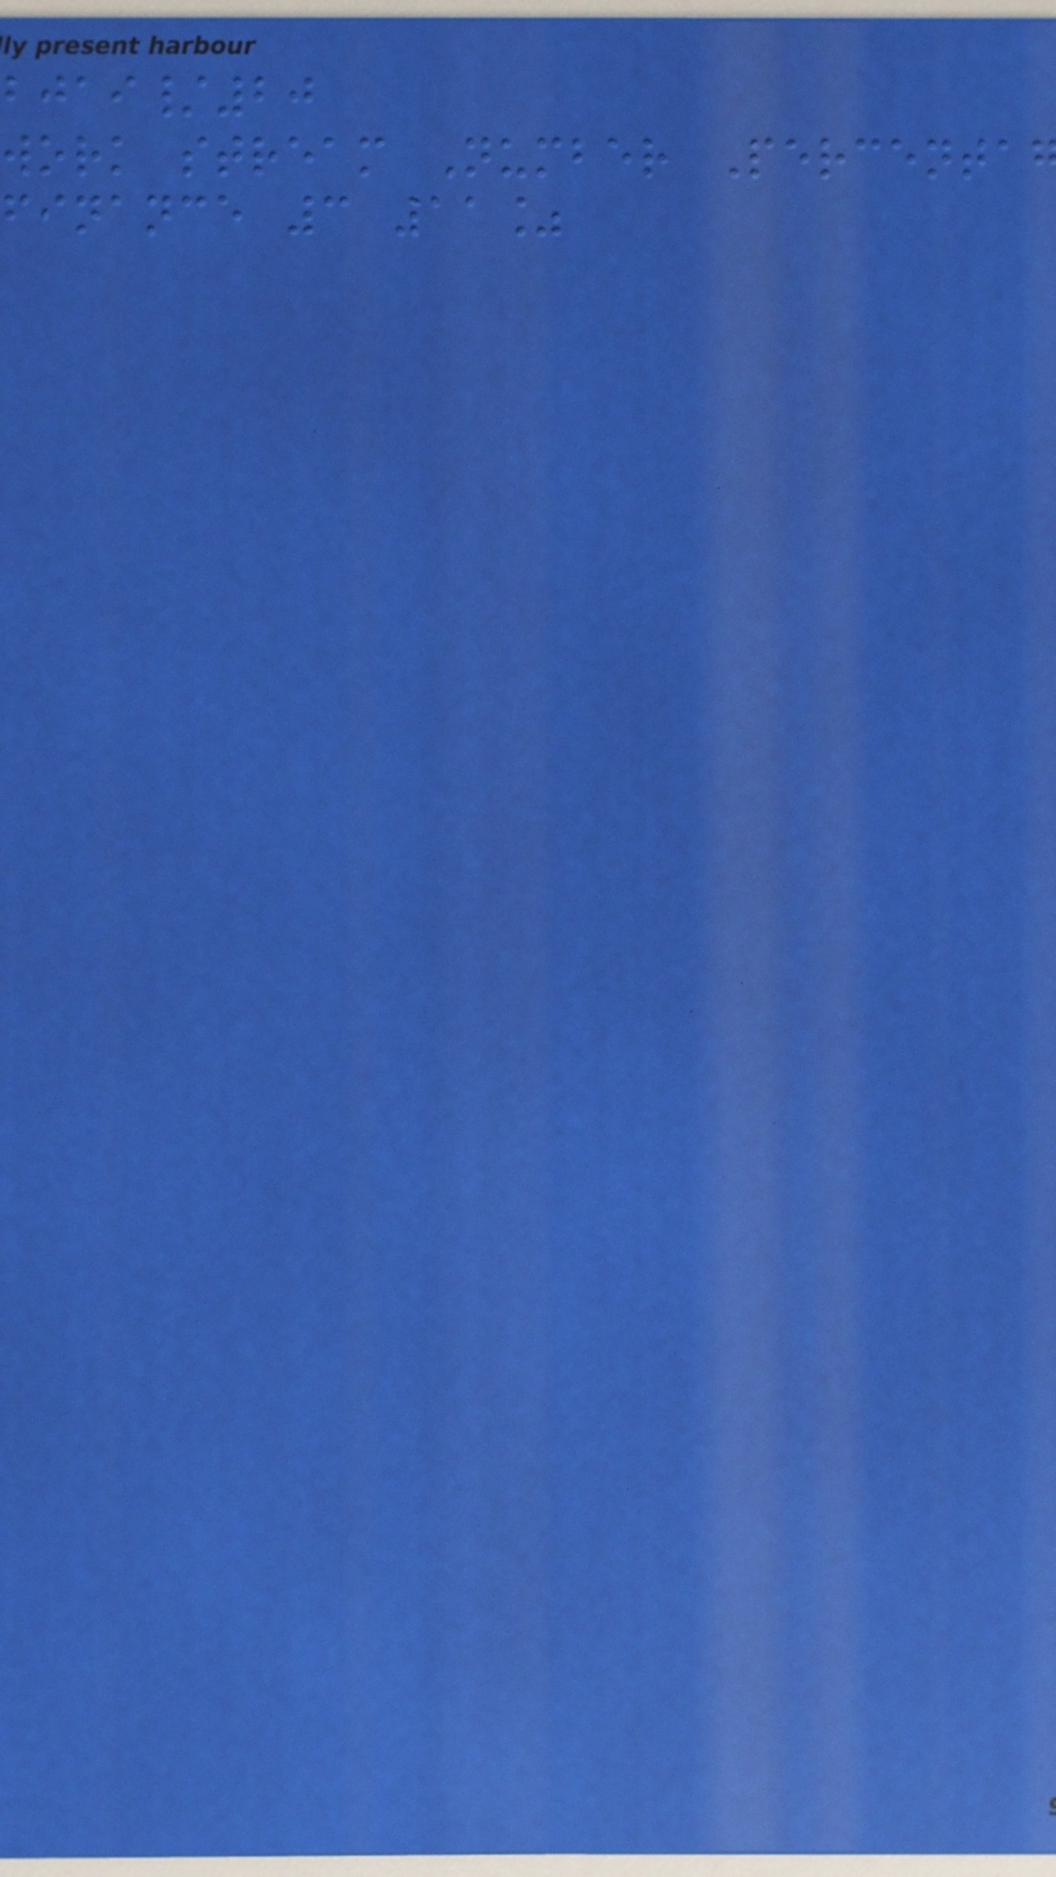/20
work stream Number Percenta
finance 3 11%
